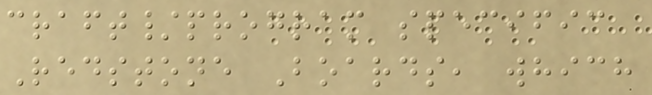craft/program specific
Redstone Boards, which
